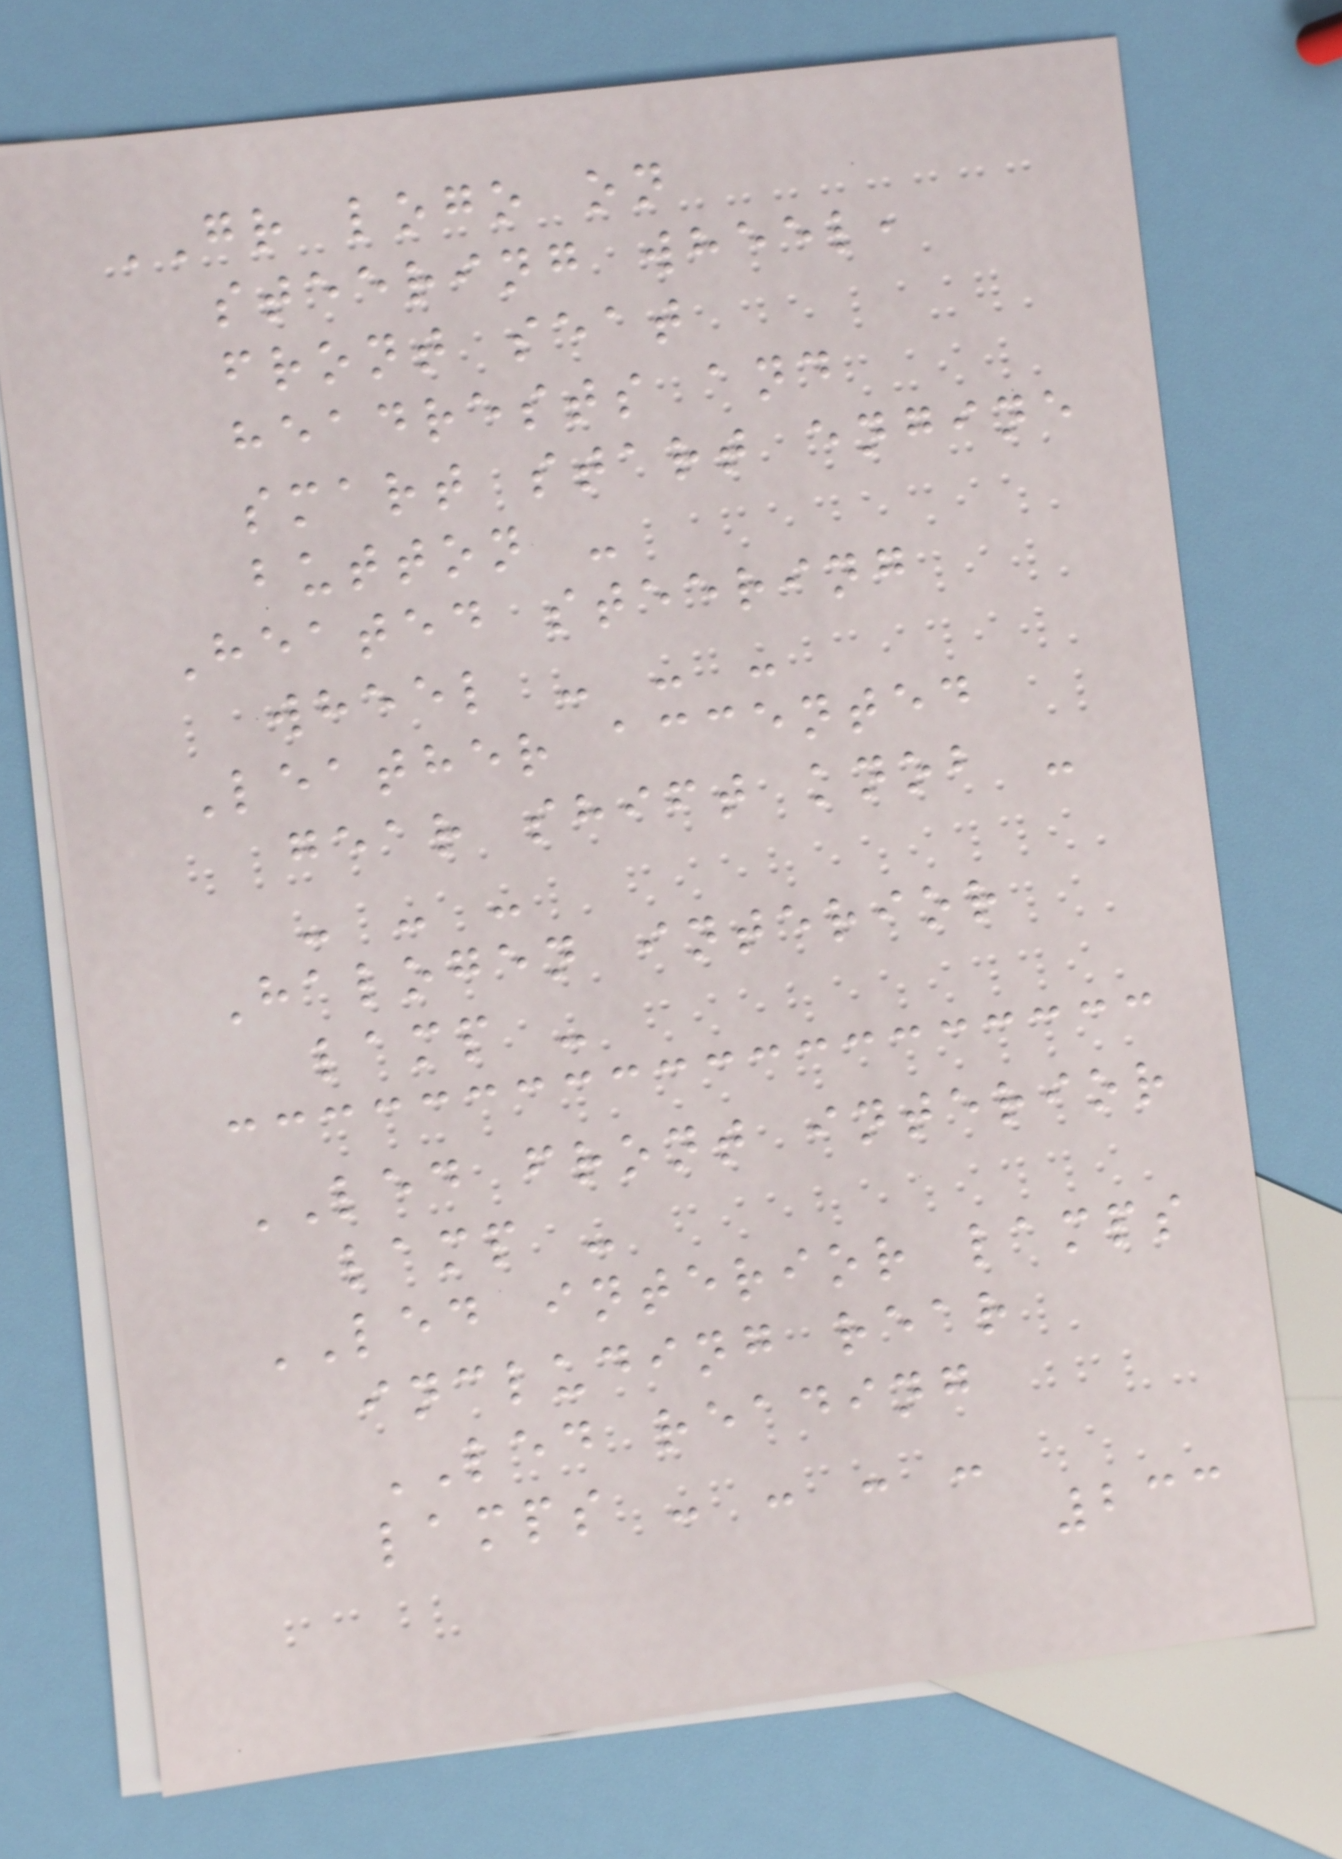GR logo on
steering wheel,
front seat
headrests and
smart start engine
button -
Heated steering
wheel - - -
Leather accented
gear shift knob -
- - -
Halogen interior
lamp -
LED front interior
lamp -
LED interior lamps
including rear
LED reading
lamps - - - -
233
